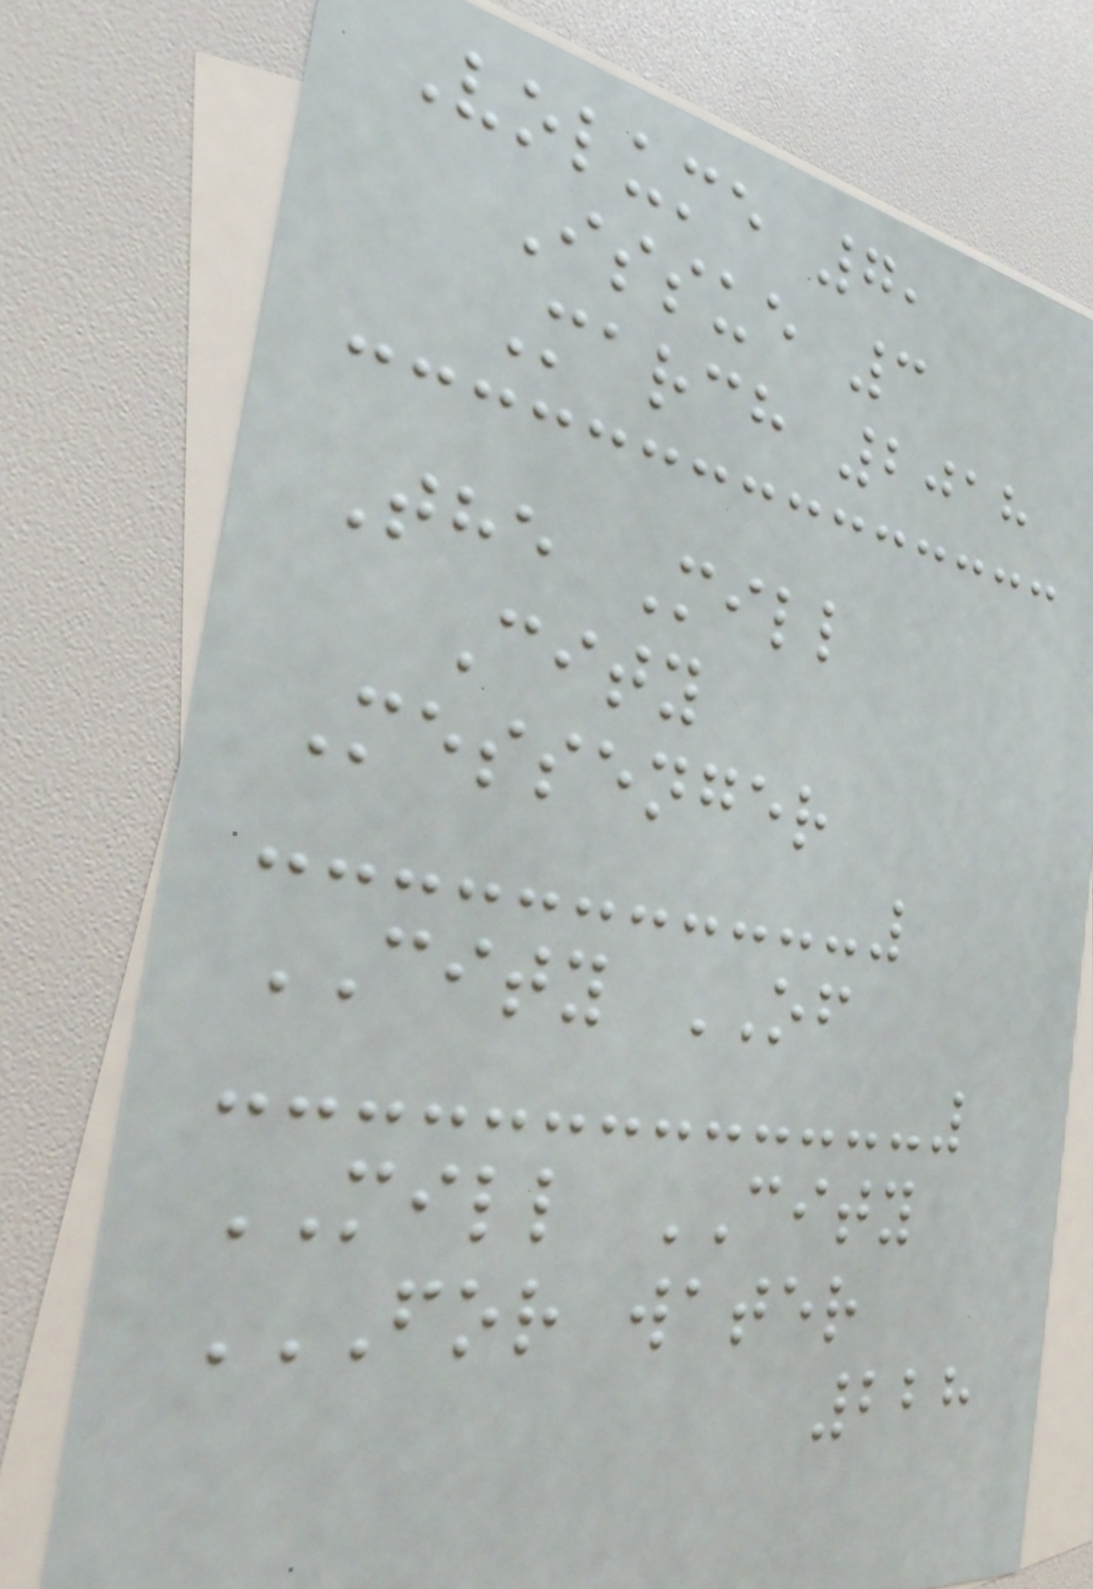Volume 7,
Issue 3
March 2018
The Mill
City
Messenger
CITY OF
MILL CITY
FOR WATER
228
